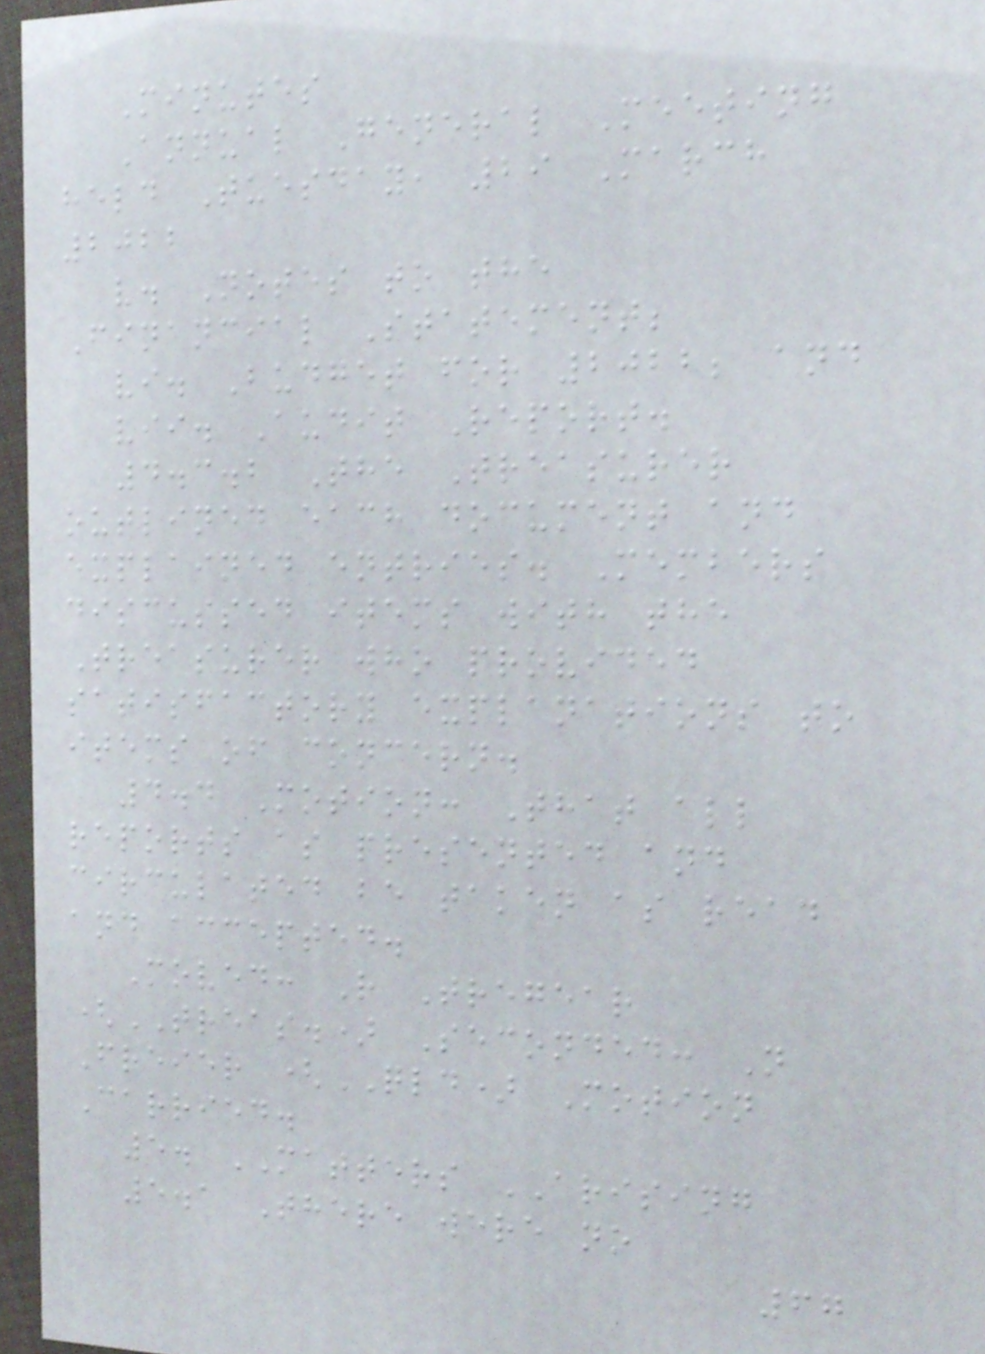Minutes
Annual General Meeting
held Tuesday, 29 March
2022
v. Notes to the
Financial Statement;
vi. Budget for 2022; and
vii. Audit Report.
4.3.2 The Treasurer
outlined each document and
explained entries. Members
discussed items with the
Treasurer who provided
satisfactory explanations to
items of concern.
4.4 Motion: That all
reports as presented and
circulated be taken as read
and accepted.
Moved: R Tregear
(TREAS.) Seconded: N
Freier (QLD) Motion
Carried.
5. MATTERS ARISING
5.1 There were no
67
